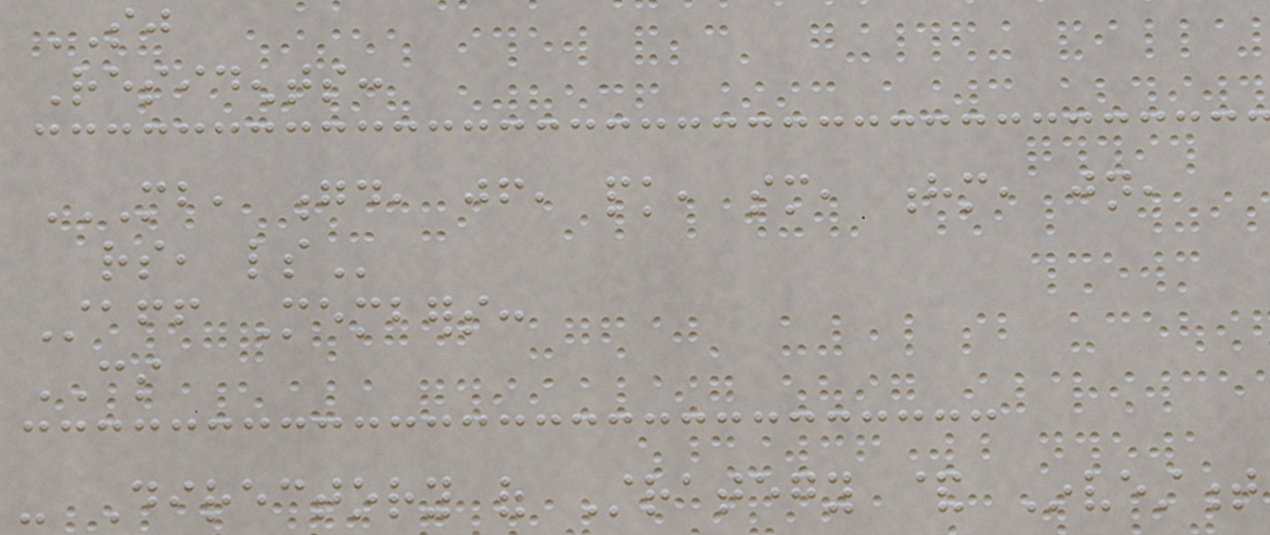SJ
Residents:
MB, GD, JF, PK, SM, HM, JN,
RS, LS
Staff Members:
CS
- Directory of Strategy & Investment
